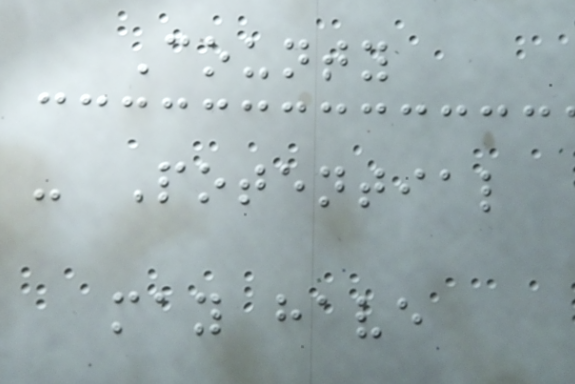County
- Potential
may have
